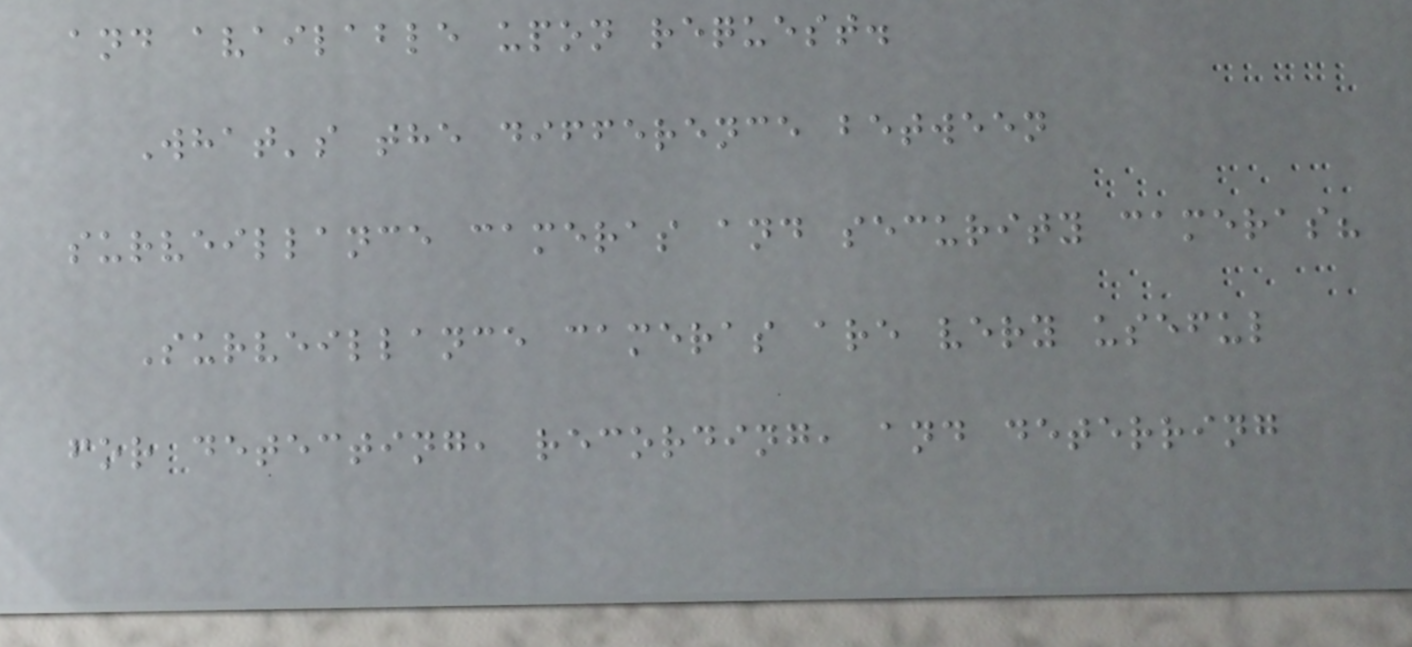and available upon request.
What's the difference between
surveillance cameras and security cameras?
Surveillance cameras are very useful
for detecting, recording, and deterring
